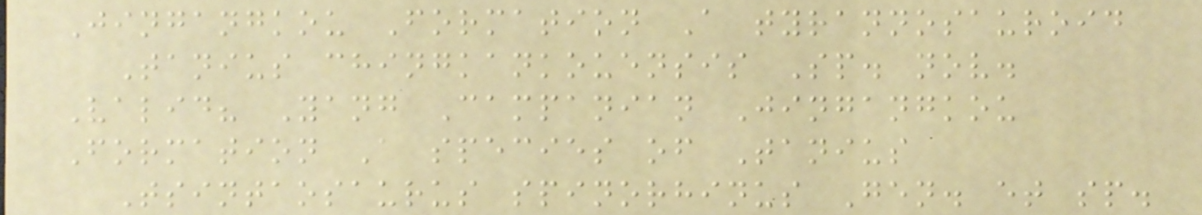Jingangkou Formation A tyrannosauroid
Tanius chingkankouensis Sp. nov.
Valid? Yang Campanian Jingangkou
Formation A species of Tanius
Tsintaosaurus spinorhinus Gen. et sp.
